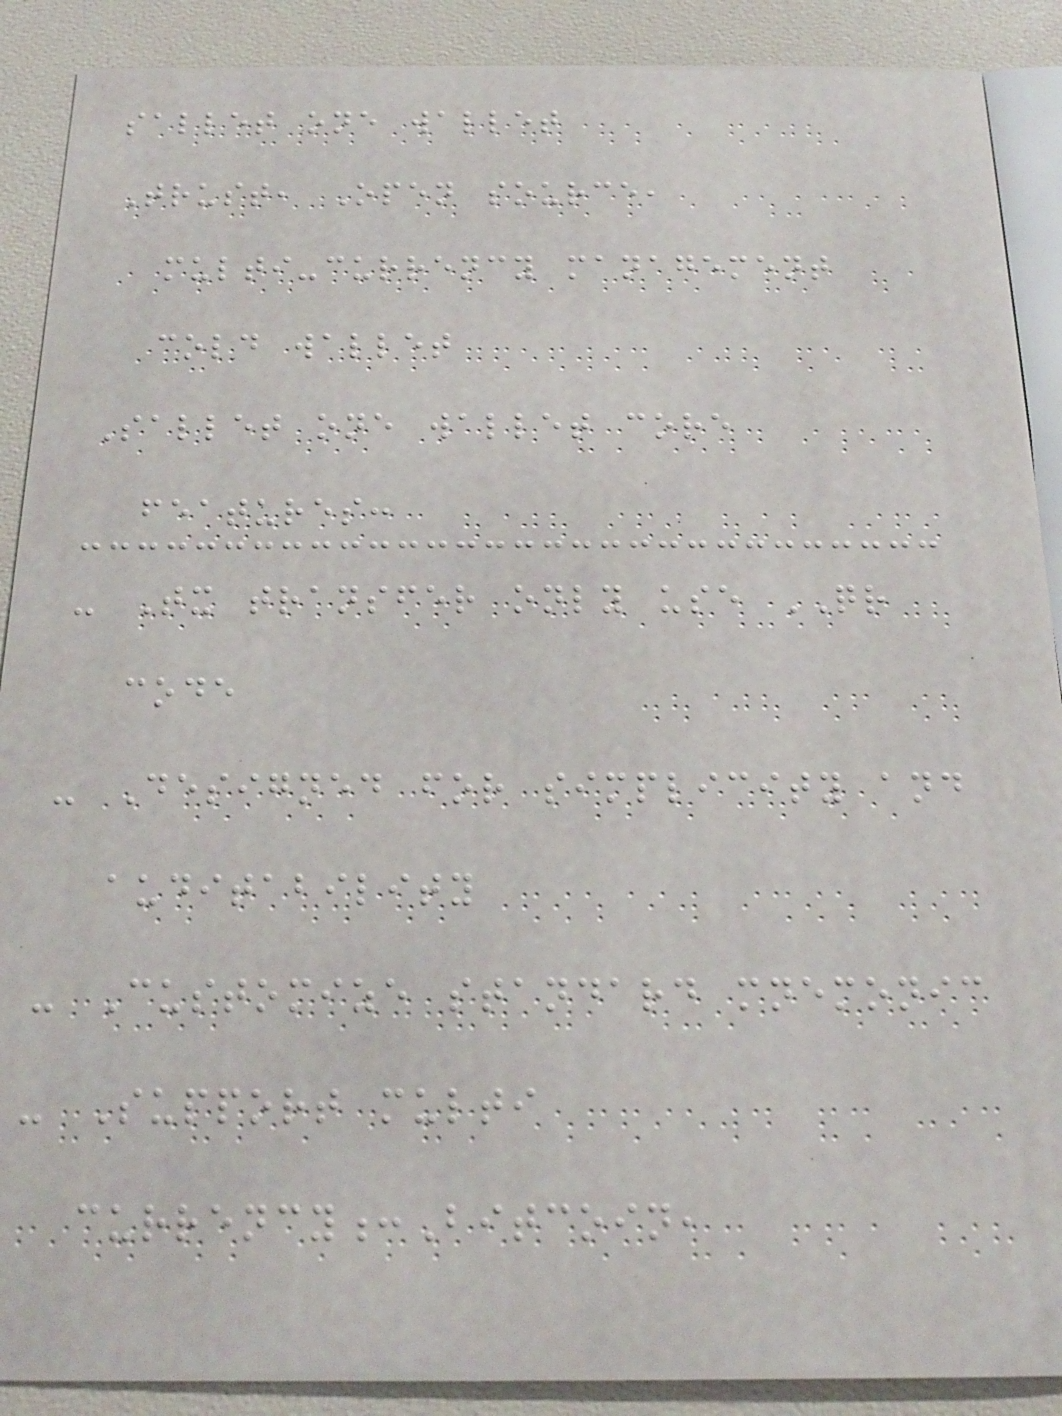sallet one wallet
Trust, Open source,
multi-currency management
cold wallet
Sallet one wallet core
features:
- Tx transfer only use QR
code
- Designed for simplicity and
auditability
- Customize standard mnemonic
- Support multi
currency:Bitcoin,
